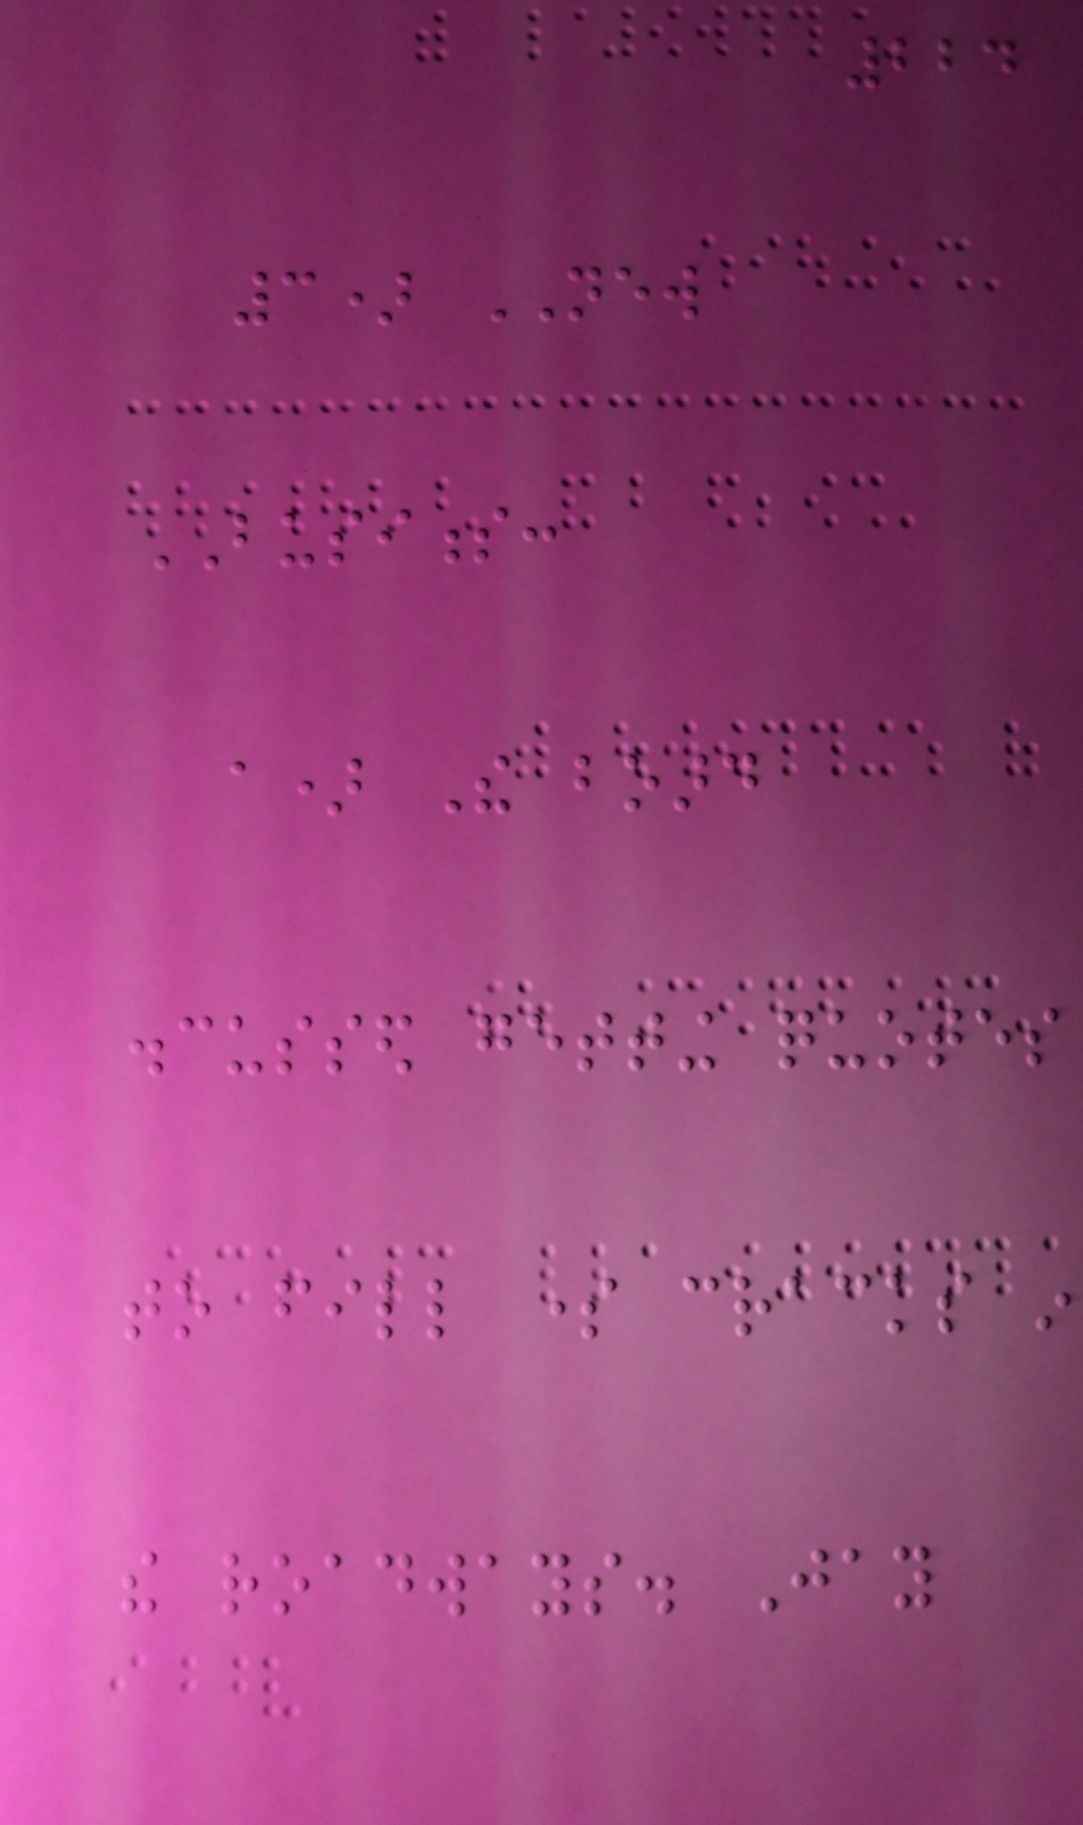224
3) NEW
BUSINESS:
a) The board
discussed getting quotes
to fill some cracks in
the roadways. Jay
